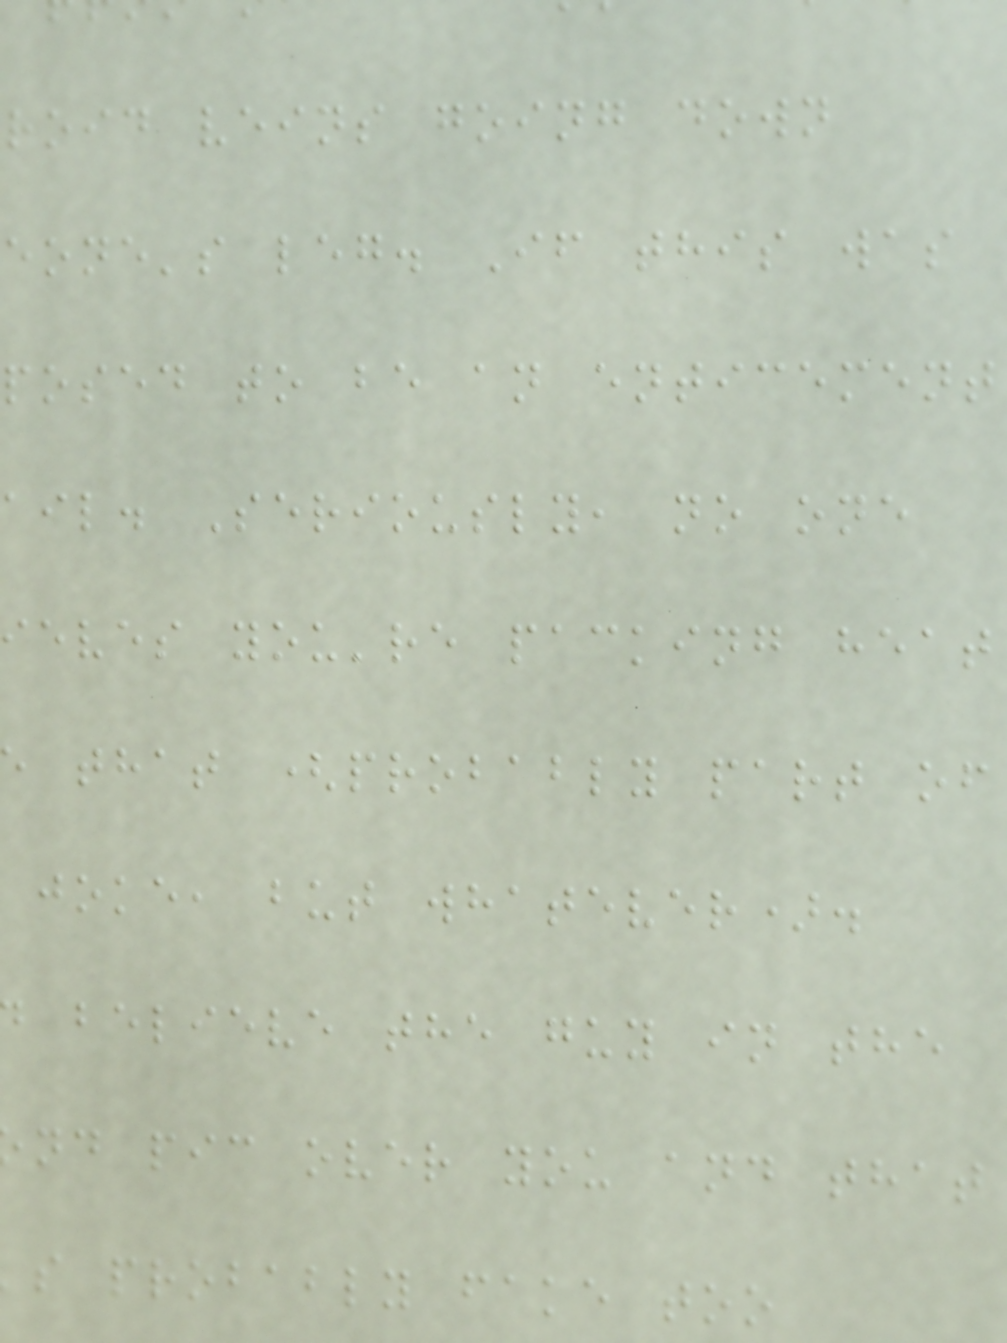roid veins going down
eone's leg. If this was
posed to be an enticement
ail. Seriously, no one
ieves you're packing heat
that (probably part of
joke, but whatever).
believe the guy in the
nd pic over you and that
s probably fake too
